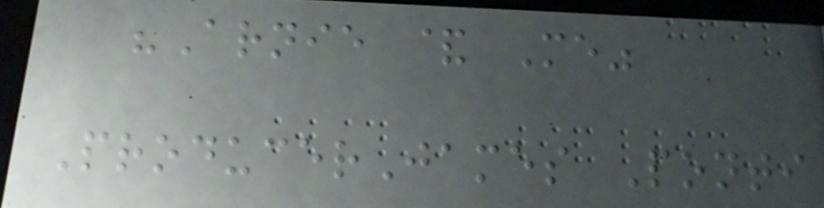"Arnie & Me"
ProducerJames Ponti
